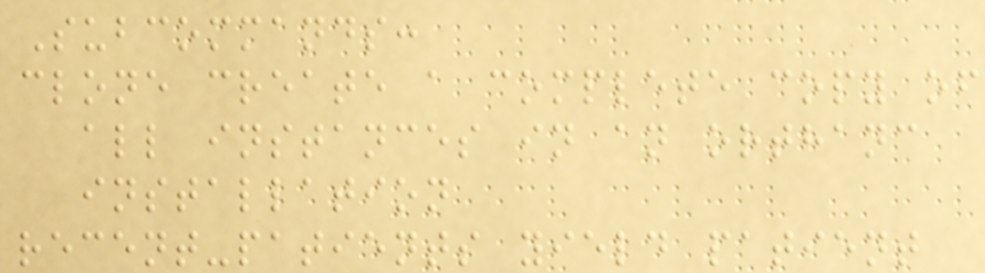Subcommands:
clone create a complete copy of
all instances in an orthanc
installation
recent-patients yield patient
